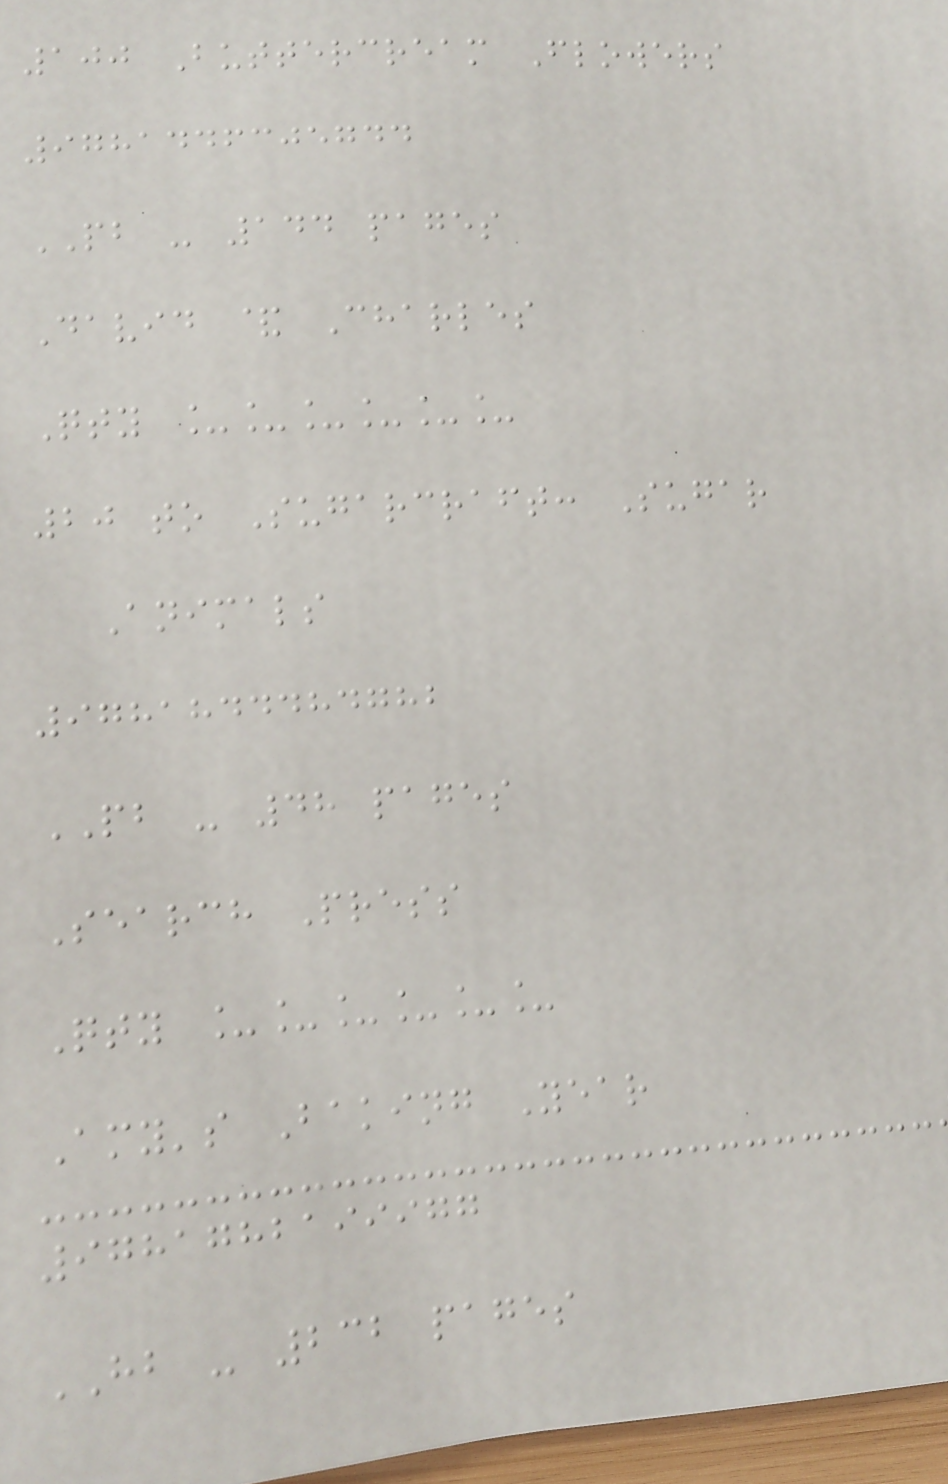100 Buttercream Flowers
9781446305744
PB - 144 pages
David & Charles
Qty ______
20 to Sugarcraft: Sugar
Animals
9781844484782
PB - 48 pages
Search Press
Qty ______
Amy's Baking Year
9781782199977
HB - 232 pages
